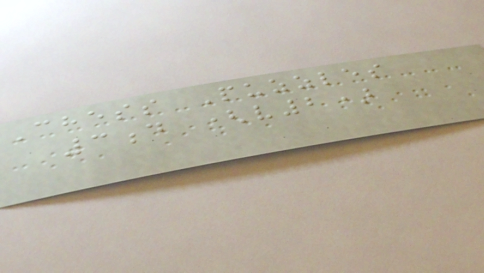Chess Puzzles
3d (v2)
